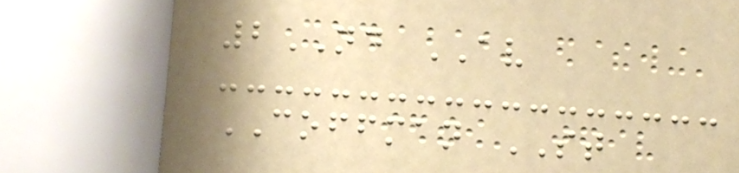2ND AV
COFFMAN ST
